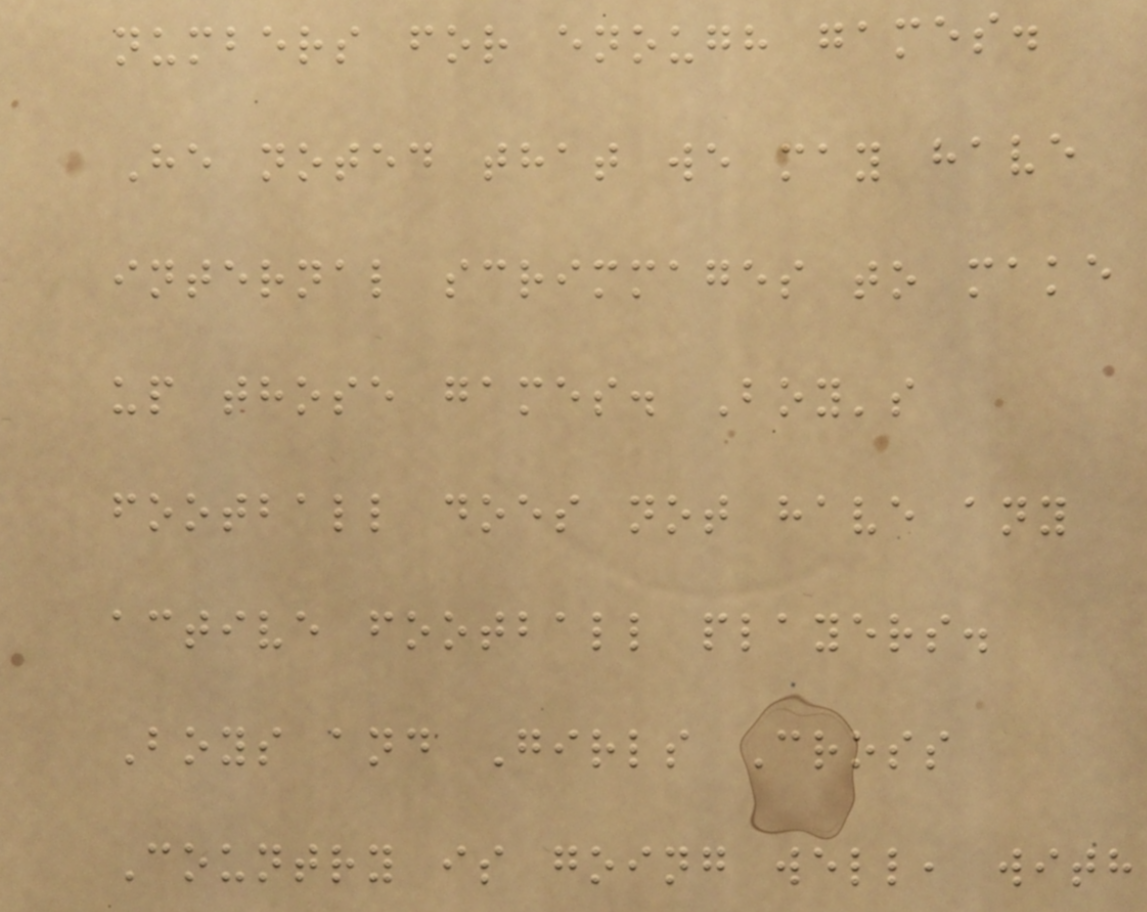numbers for enough games.
He noted that we may have
internal scrimmages to make
up those games. Boy's
football does not have any
active football players.
Boys and Girls Cross
Country is going well, with
